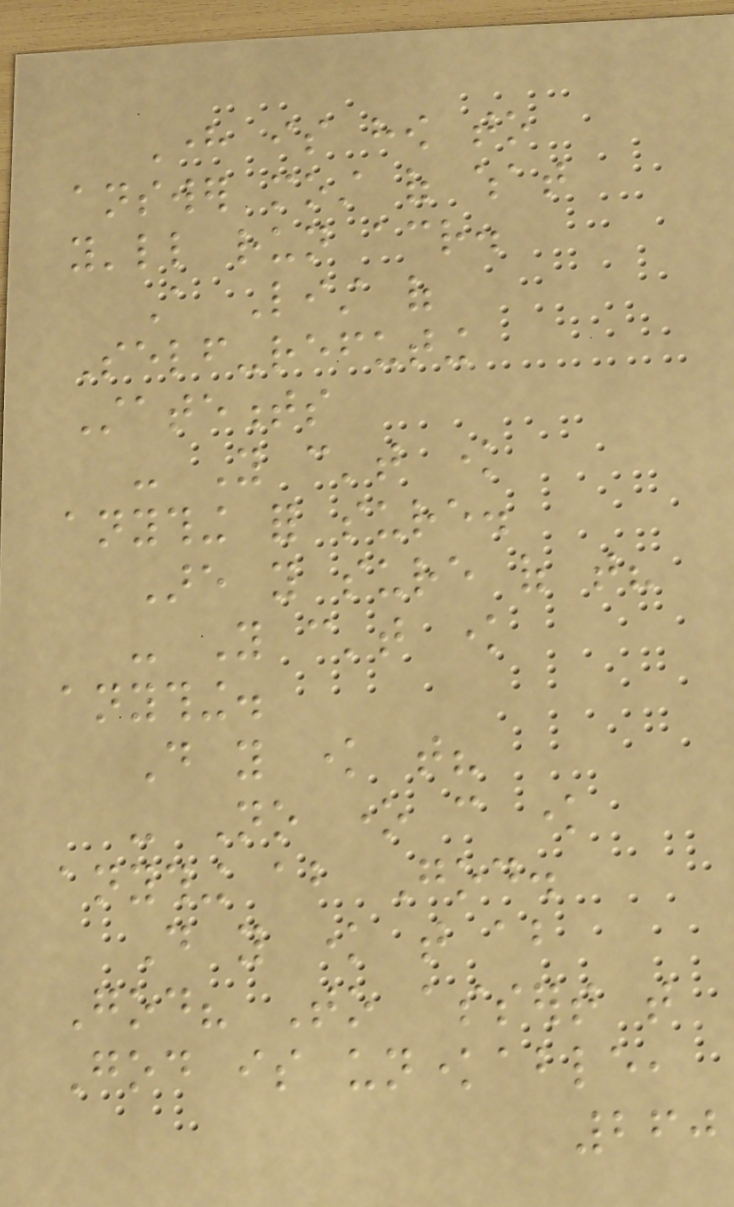Here is how to
answer most of what
you'll run across.
A List of
Self-refuting
Statements
- You can't know
anything for sure.
Are you sure of that?
- You can't know
anything.
Do you know that?
- No one can know
anything about God.
Do you know that about
God? To assert that
God is unknowable,
260
